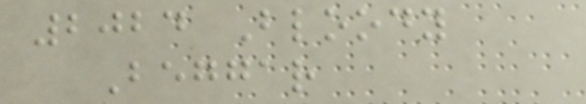2024 Bloody
Beggar
